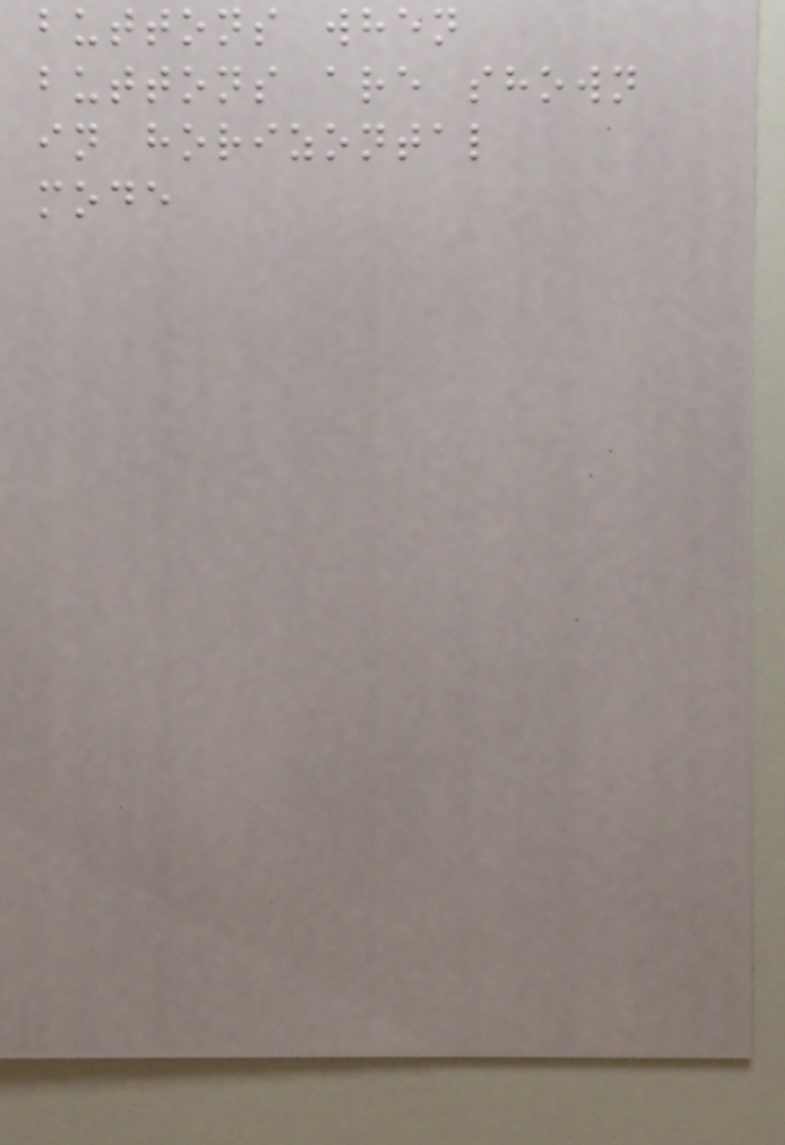buttons when
buttons are shown
in horizontal
mode
